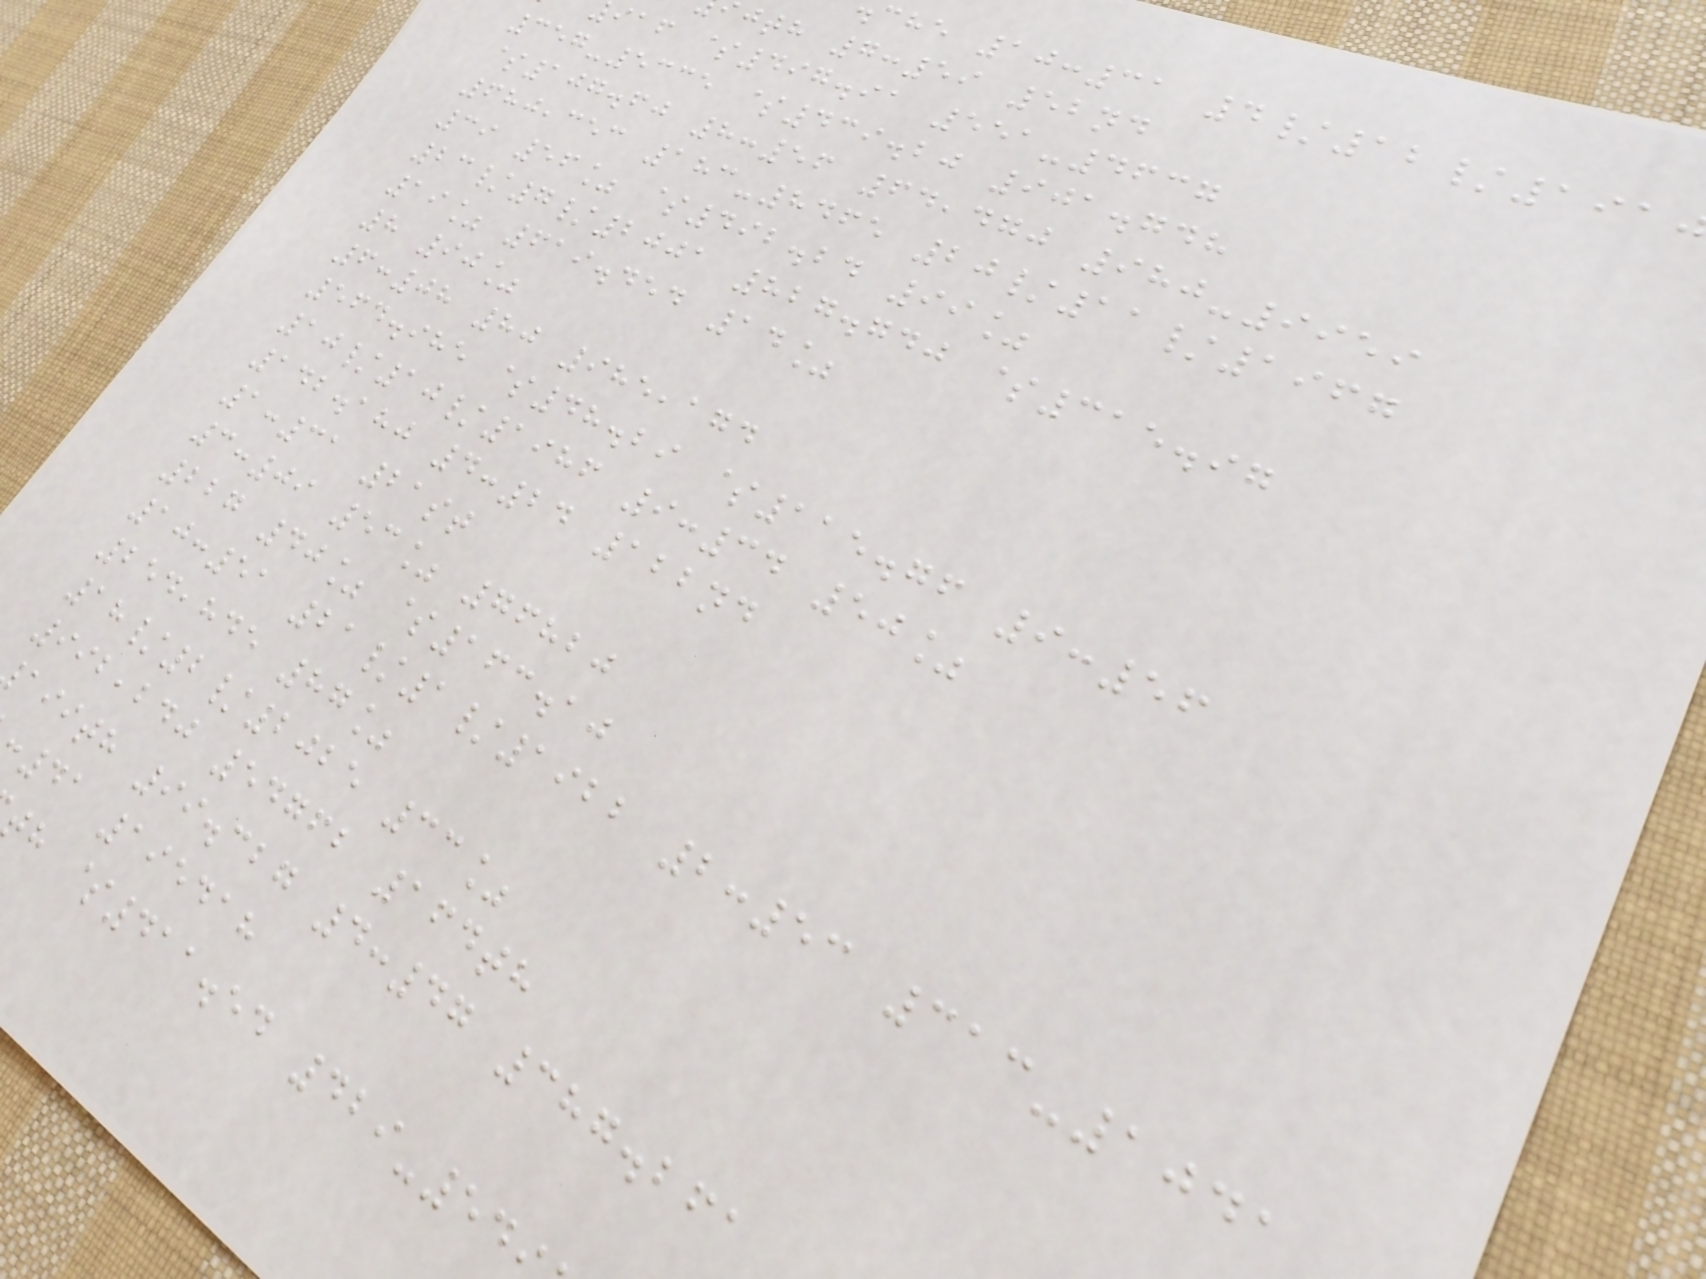che 10:31 4/12/191
jth 7:59 52nd
iaf $497.91 551-4637
357-5335 $439.20 901.748
$107.60 8:56 64,470 980-9959
680,353 183-8465 20/11/1967
39 56% $492.24 99%
23/7/2001 827.740 $315.97
19% 619.454 14%
8 90%
6:08 80 985,174
564.985 $48.29 $115.76 9:56
10/10/1986 9:34 50%
142.180 4:24 122nd
1:31 21st
3:09 53% 76820
227 40% $163.10
10:51 21/1/1922 2:53 313-1041
254,845 87%
18/2/2025 33%
992,240 54762 164th
aiith 99.327 4:47 387.261
41 195418
th $411.54 429-54
